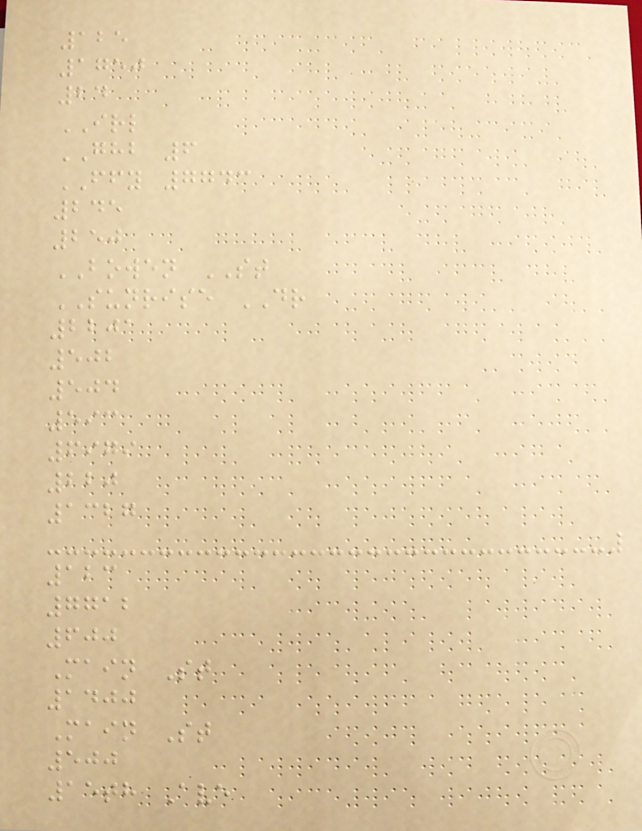125
1750
24
IRL
GHB 6
FFY 7743
245
250
BOWEN ST
SUNRISE DR
2201
502
504
593
6979
220
1327
123
7712
600
Main St
1400
Main St
500
15th Ave
